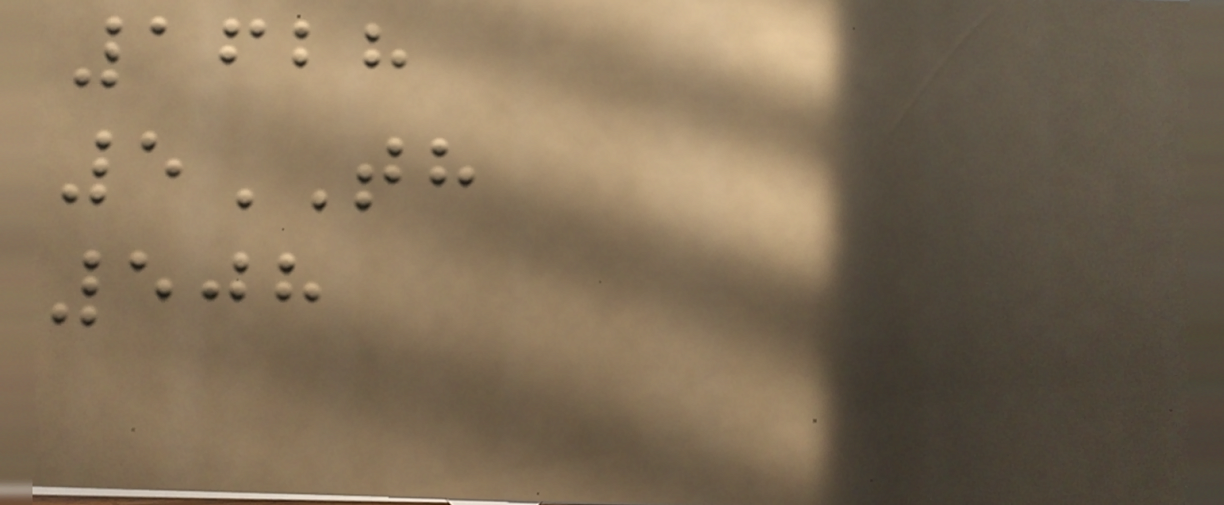1628
5TH
508
